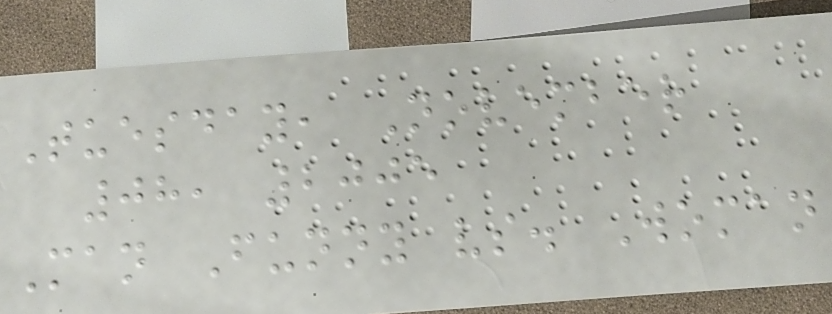Tuesday, November
08, 2005
Man Funny vs. Woman
